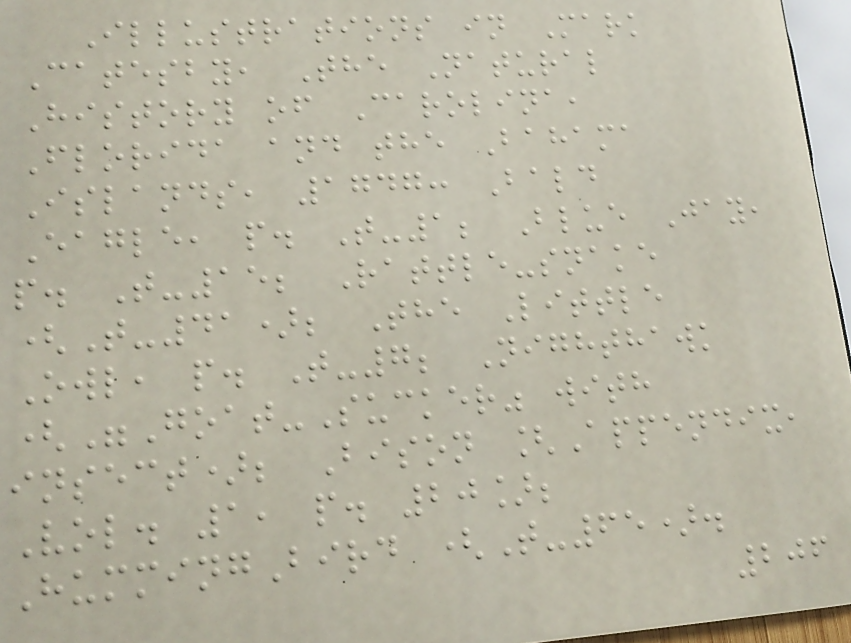Illustrations in Mark
Catesby, The Natural
History of Carolina,
Florida and the Bahama
Islands, 1747: Bald
Eagle, p. T-1; Blue Jay,
p. T-15; Rattle-snake
(T-41); The Little
Owl, p. T-7; Nighthawk
("Goat-Sucker" with
insect); Bison [Appendix,
Vol. 1, p. 20];
HummingBird (T-65).
206
